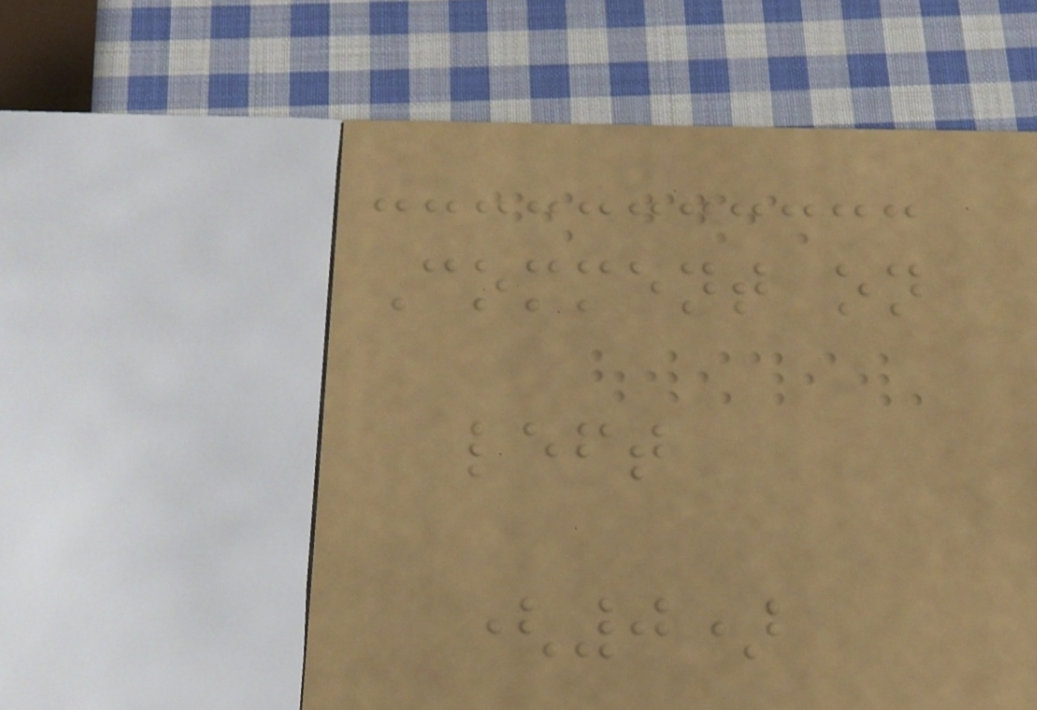Comment on
left
(0)
